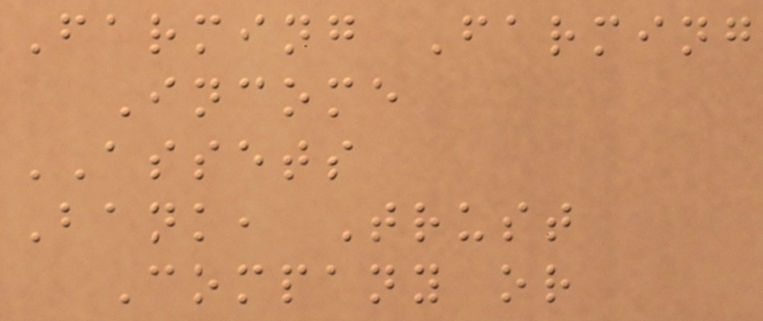Farming Farming
Income
ASSETS
Bank, Trust
Company or
